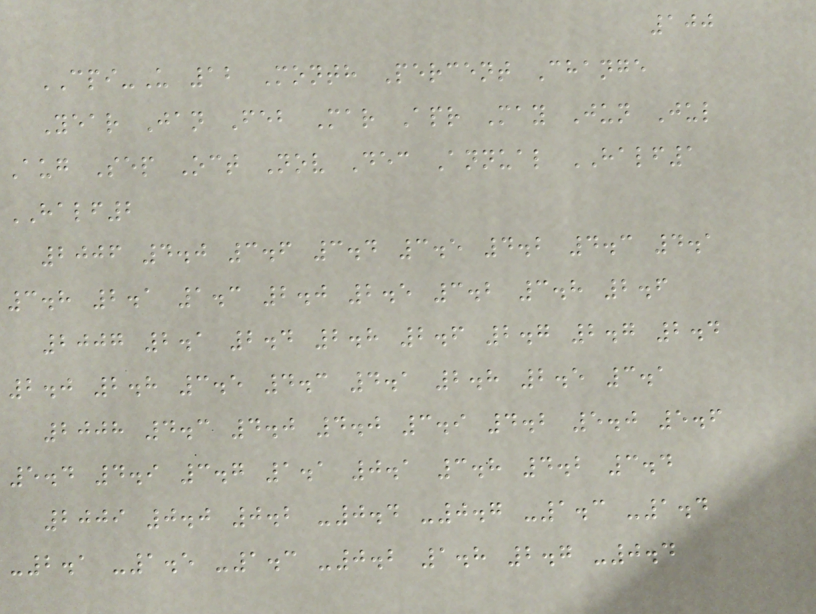100
CPI-U 12 Month Percent Change
Year Jan Feb Mar Apr May Jun Jul
Aug Sep Oct Nov Dec Annual HALF1
HALF2
2006 4.0 3.6 3.4 3.5 4.2 4.3 4.1
3.8 2.1 1.3 2.0 2.5 3.2 3.8 2.6
2007 2.1 2.4 2.8 2.6 2.7 2.7 2.4
2.0 2.8 3.5 4.3 4.1 2.8 2.5 3.1
2008 4.3 4.0 4.0 3.9 4.2 5.0 5.6
5.4 4.9 3.7 1.1 0.1 3.8 4.2 3.4
2009 0.0 0.2 -0.4 -0.7 -1.3 -1.4
-2.1 -1.5 -1.3 -0.2 1.8 2.7 -0.4
